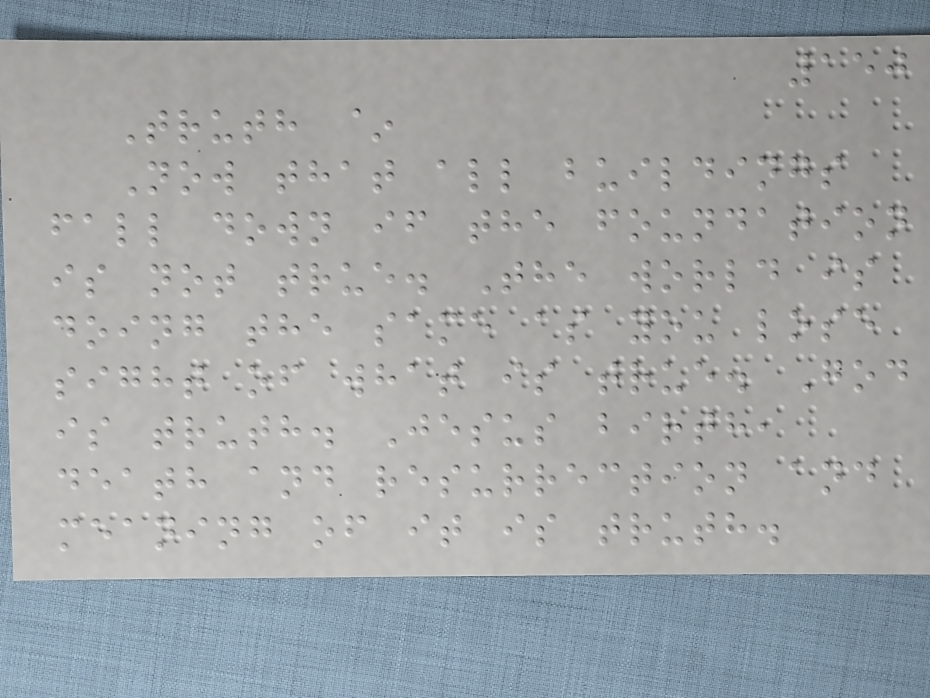150
Truth ~
Now that all buildings
fall down if the foundation
is not true. The world is
doing the same as you lose
sight of what is true. God
is truth. Jesus birth,
death and resurrection and
meaning of it is truth.
